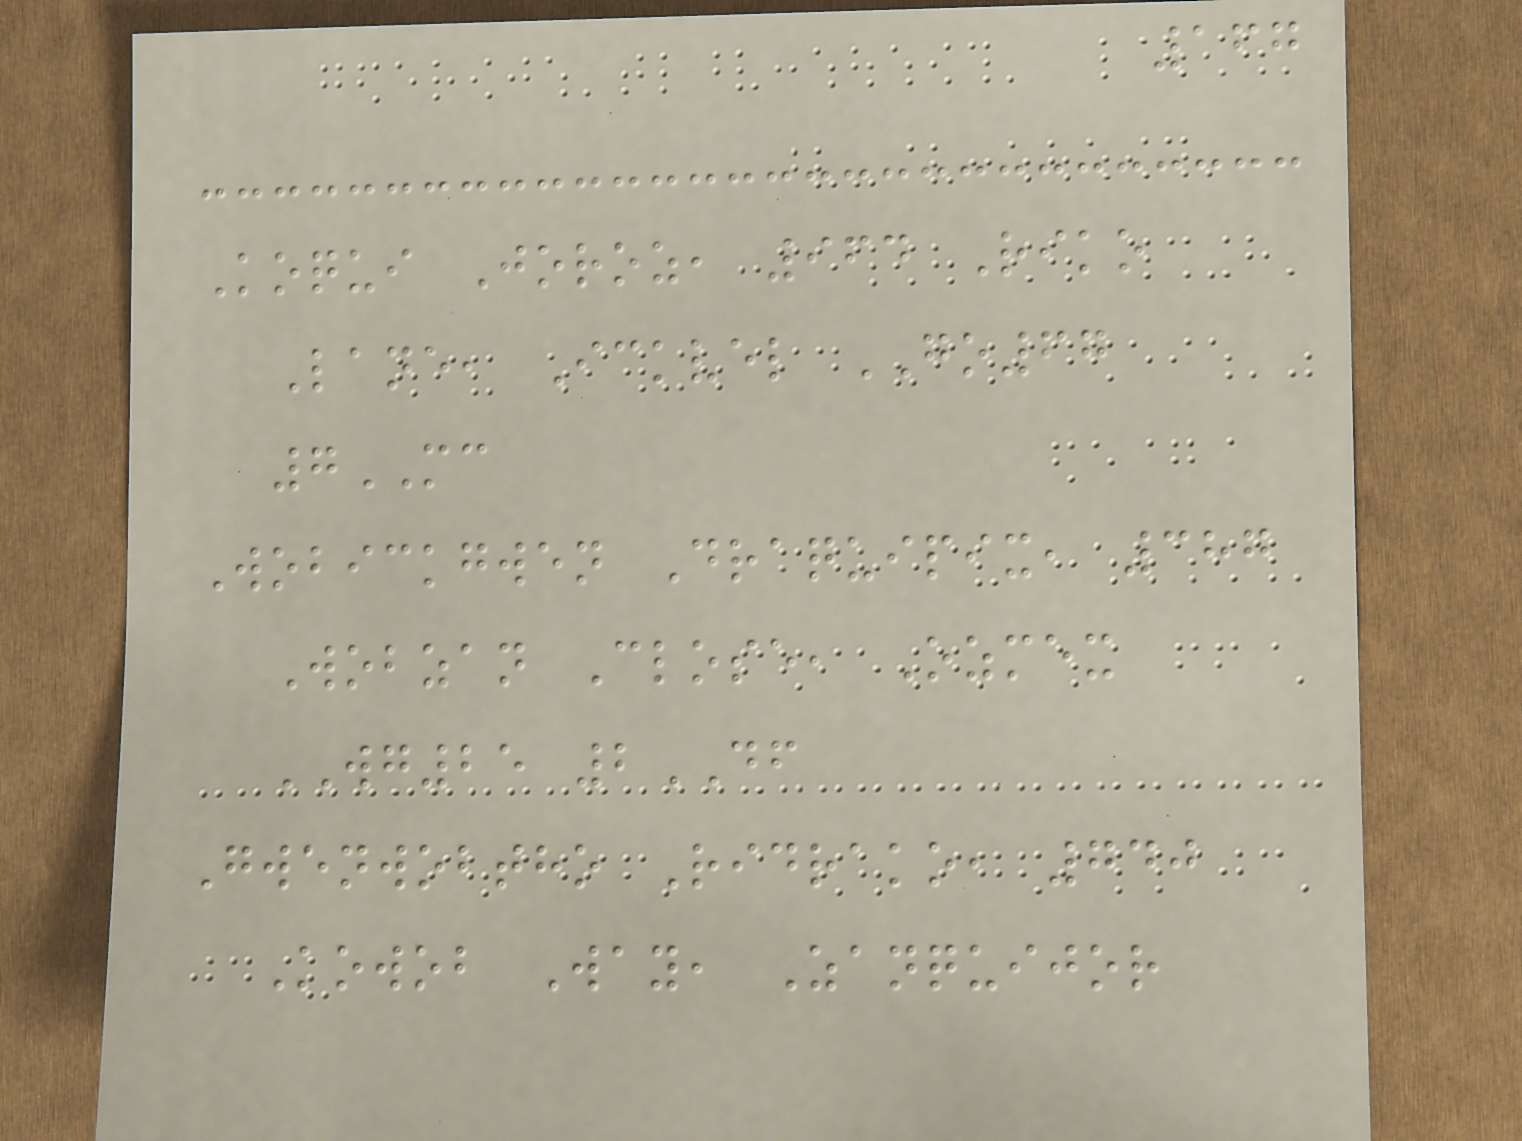167
Koqui Joroz, 964 Riko
Lane, Ickvel GO67
7MC
Wobickgwen Draquipix, 387
Wobzan Close, Ozmex
WG25 2DF
Gwenwobtho Ridrako, 740
Kowob Way, Zanquijor
